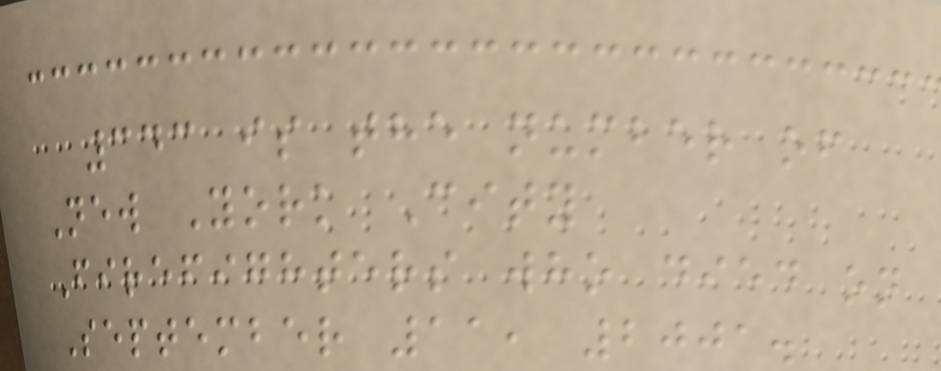343 is the number of
New York City
Firefighters who died on
September 11, 2001.
